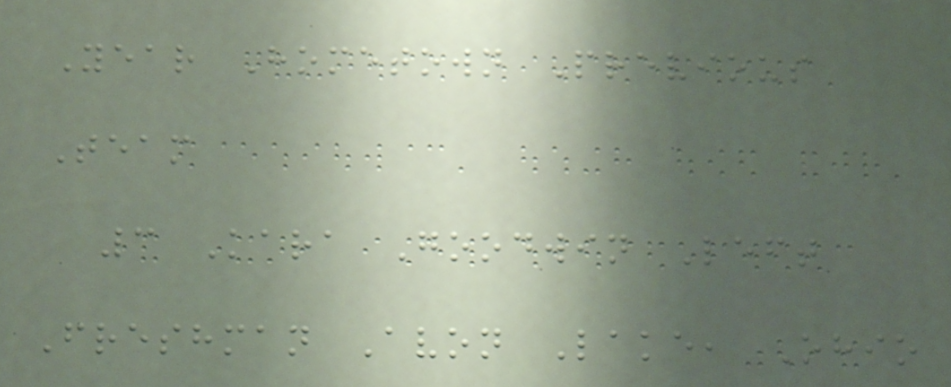Year Hometown Previous
Team
3 Kara Goodwin Left
Freshman Avon Lake, Ohio
